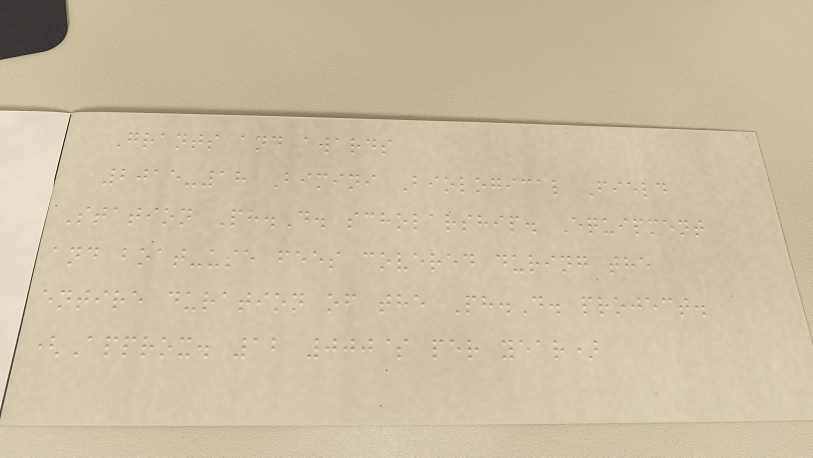Grants and awards
2015-18 Bimini Biological Field
Station Ph.D. scholarship. Equipment
and boat-use fees covered during the
entire duration of the Ph.D. project.
(Approx. 12 000$ per year)
